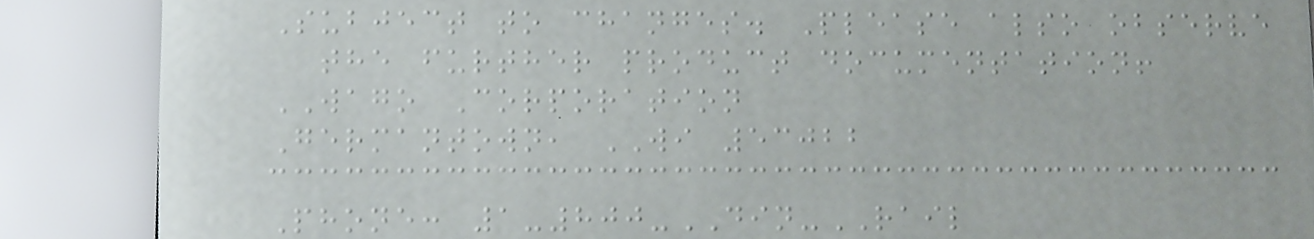Subject to changes. Please also observe
the further product documentation!
WAGO Corporation
Germantown, WI 53022
Phone: 1-800-DIN-RAIL
